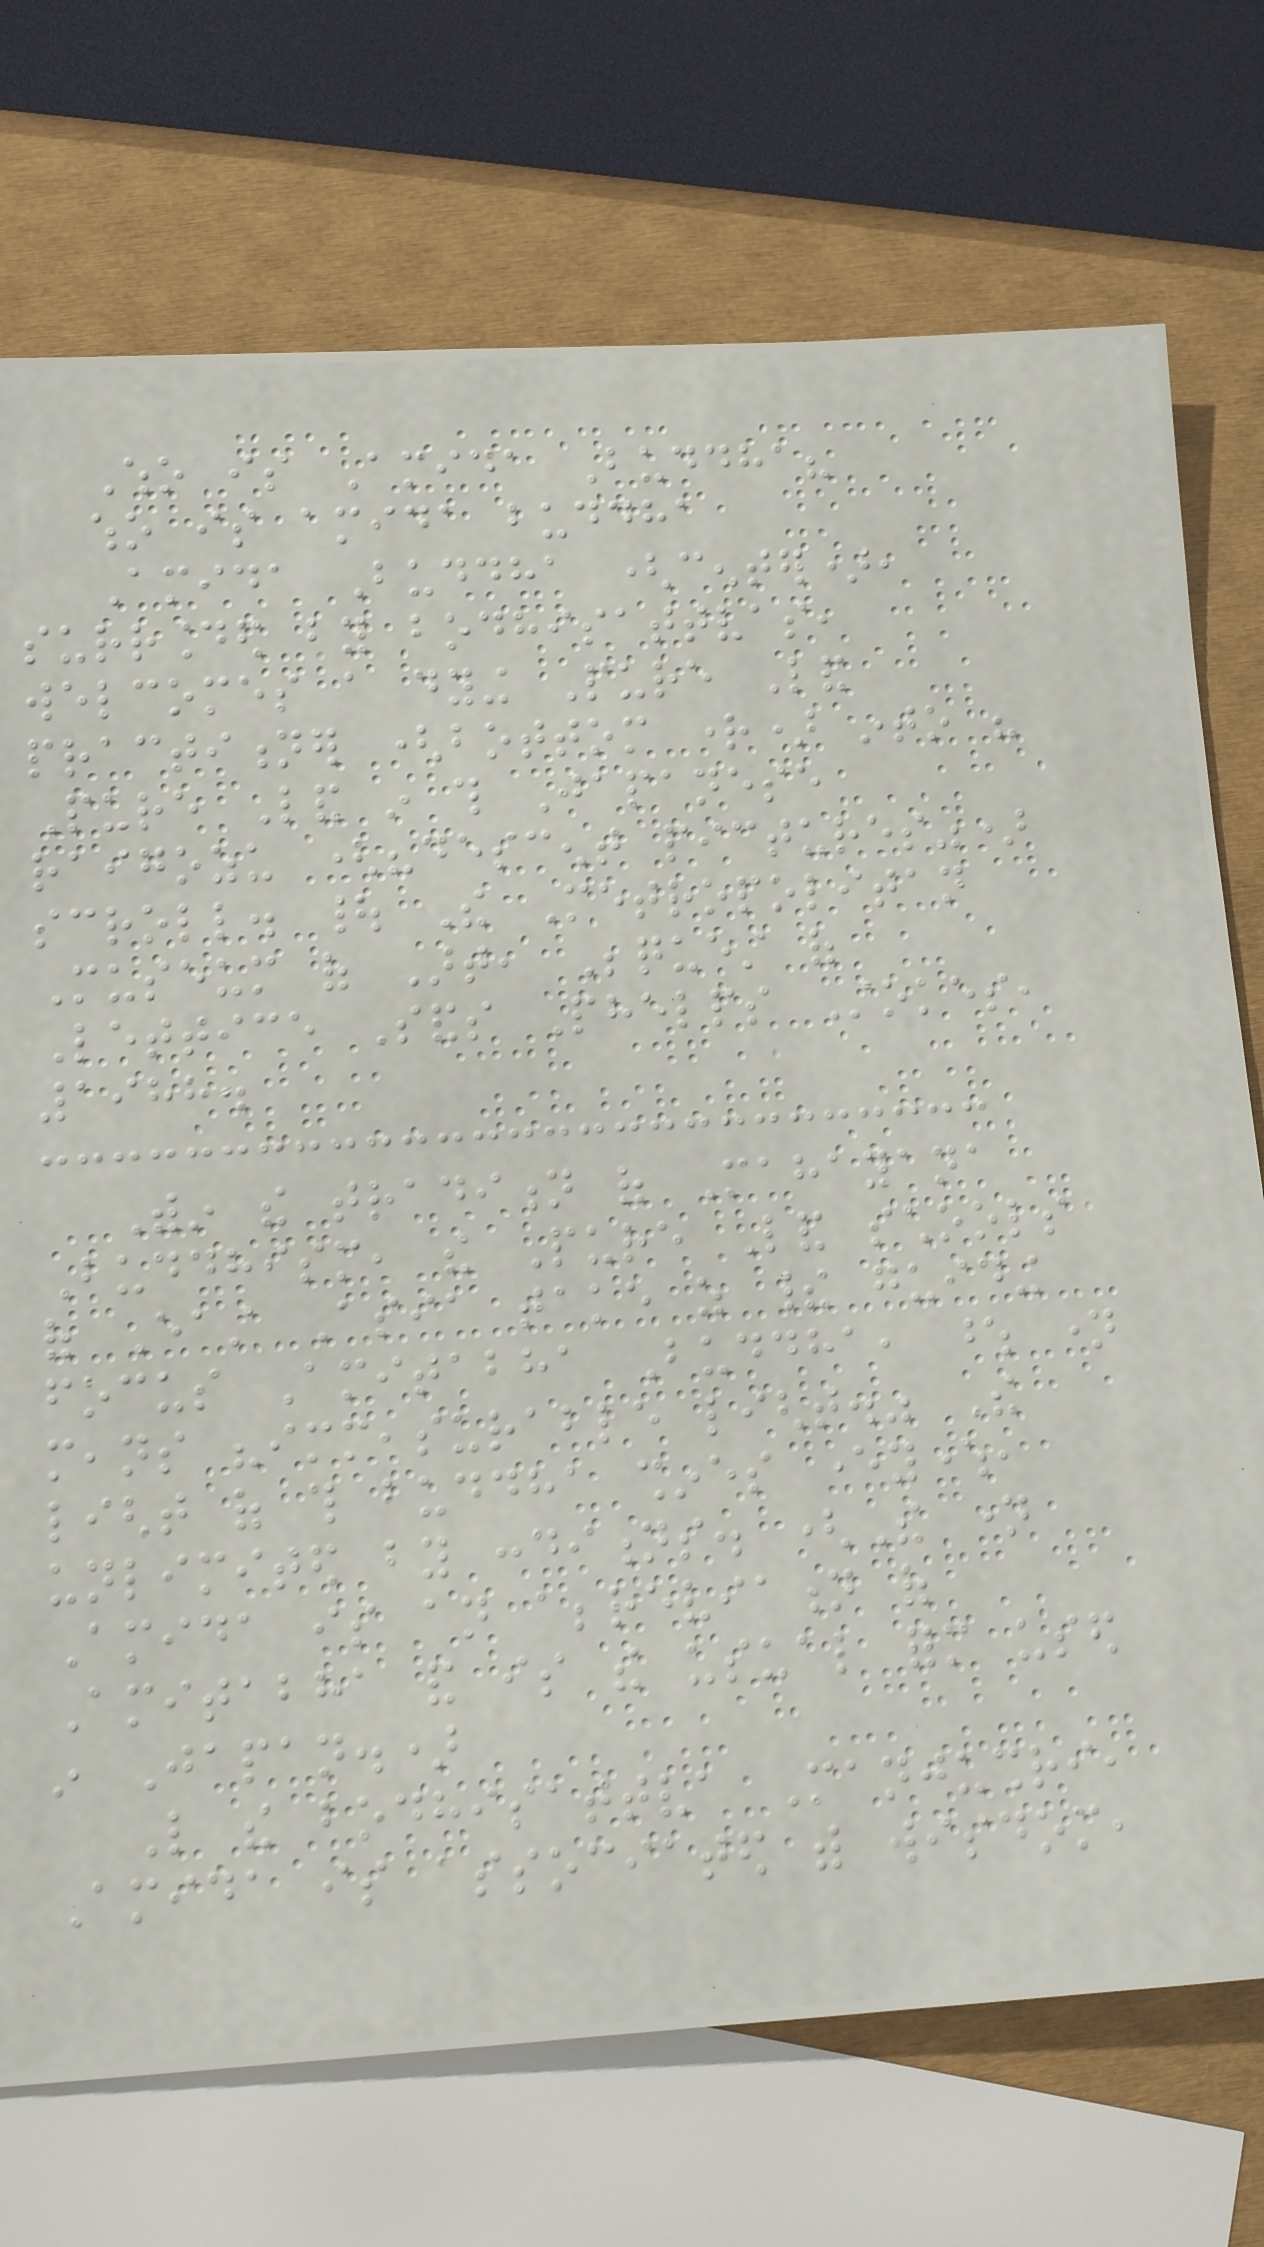Who is Amida Buddha?
who is amida buddha
Amida Buddha (center),
surrounded by bodhisattvas,
welcomes a dying Pure Land
practitioner (bottom right) into his
Pure Land in this Japanese
raigozu ("descent pictures")
scroll. | The Metropolitan
Museum of Art, Bequest of
Lettice Sands Phelps Stokes,
1988.
Within the tradition of Mahayana
Buddhism, the Pure Land schools
of East Asia take as their guiding
focus Amitabha Buddha, whose name
means "immeasurable light." The
light of this buddha shines everywhere,
unlimited by conditions. (The name
Amida is an abbreviation of
Amitabha and is the usual form used
in Japan.)
Like the bodhisattva Manjushri,
Amida is associated with wisdom,
